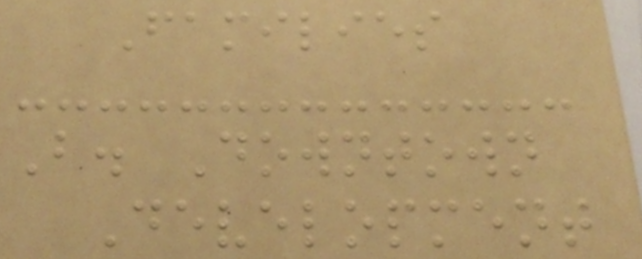Families
B. Downtown
Development
